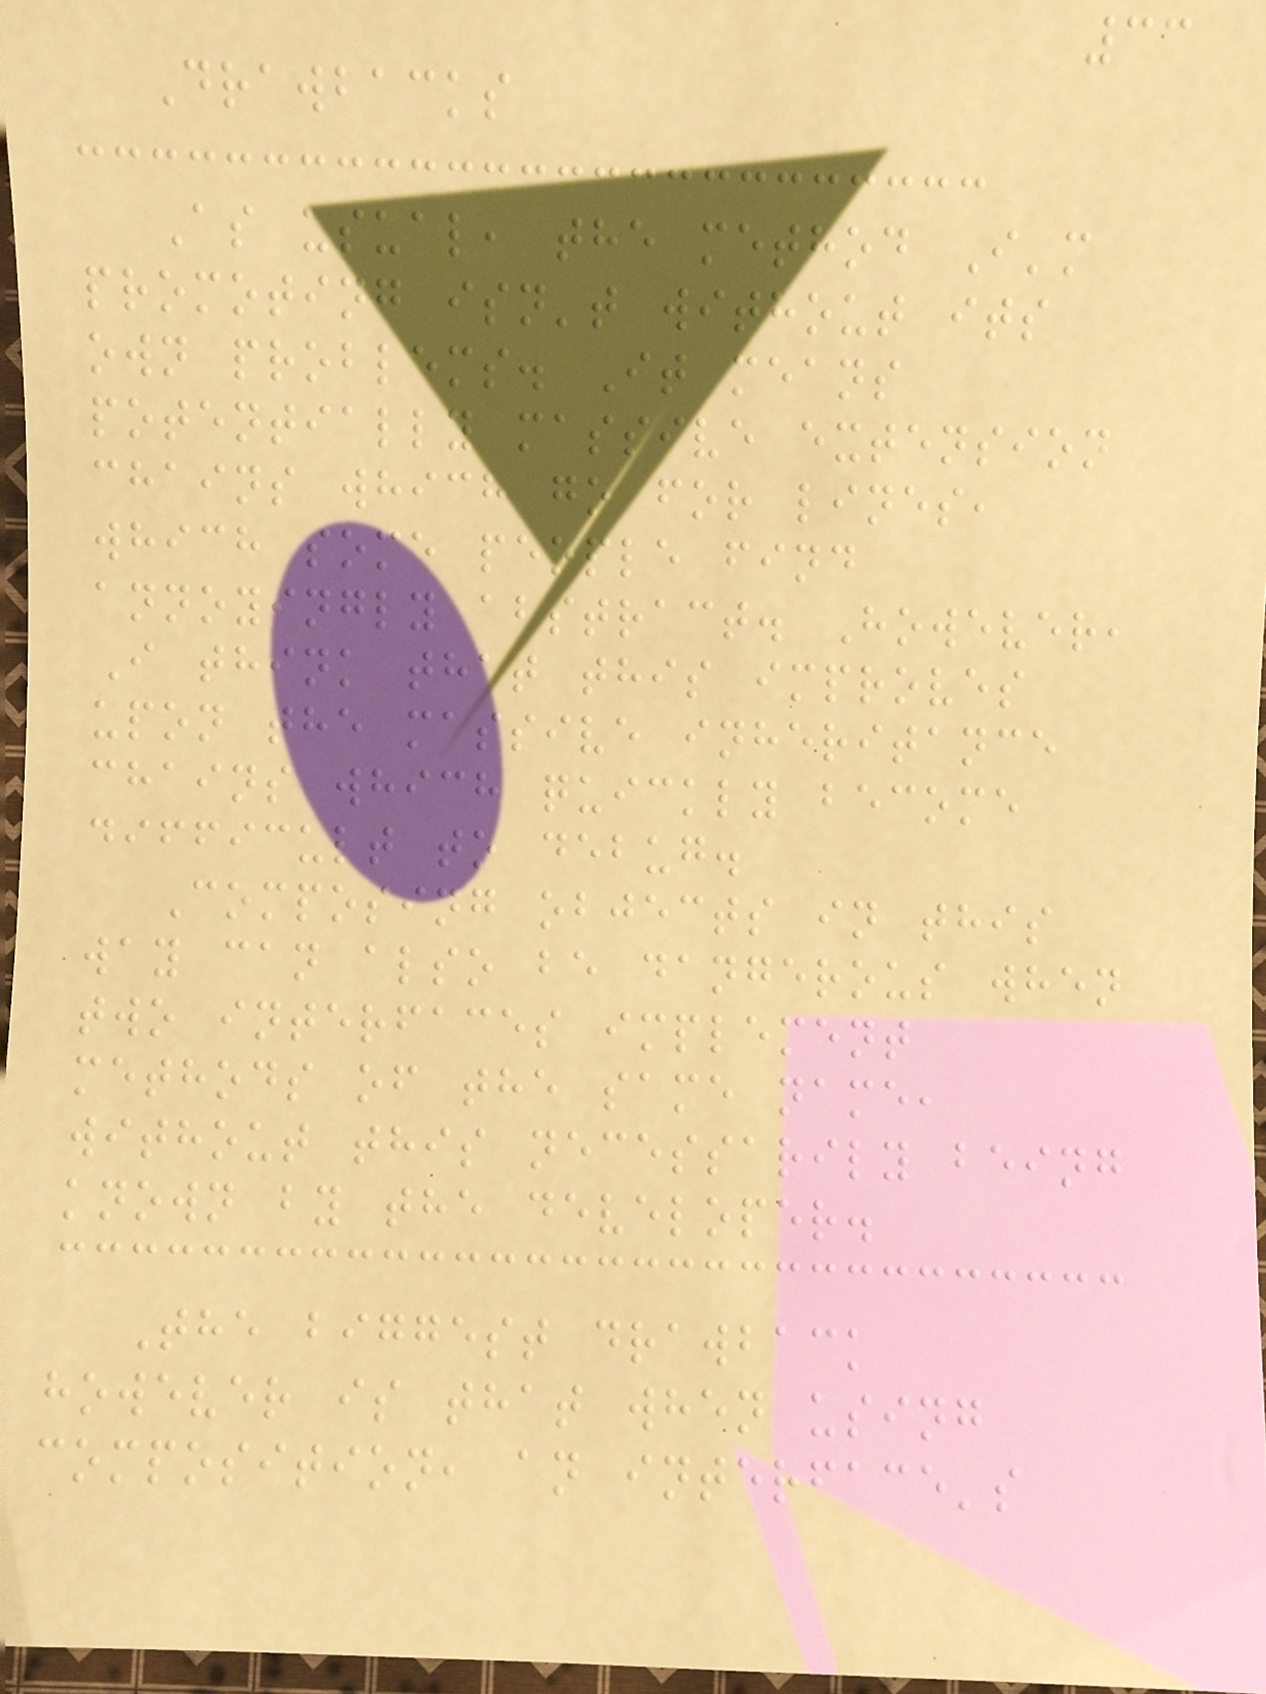33
Drawbacks
As usual, the method I'm
promoting isn't without its
own problems. It means
potentially massive extension
chains which go for lines,
which some people find
annoyingly abstract. However,
I think that this improves
upon the massive inheritance
chains which quickly become
difficult to debug.
Composing objects in this
way can also be dangerous when
two interfaces implement
methods of the same name,
without this necessarily being
known by the developer.
The biggest drawback
however is that when using
composition, an interface's
